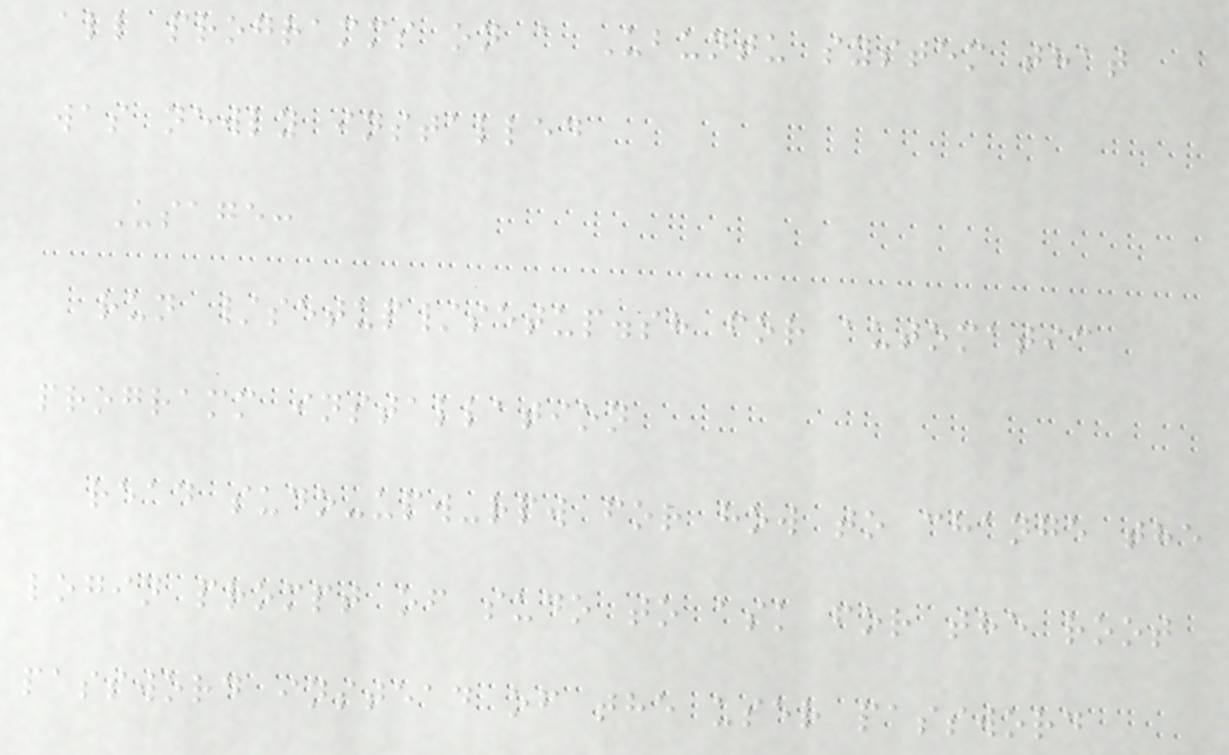all programms on a Ubuntu system that
was newly installed
Usage:
run /setup/setup.sh for automatic
programm installation
read sudo-upw-rpw for how to change the
login prompt of sudo to ask for the root
password instead of the user password
